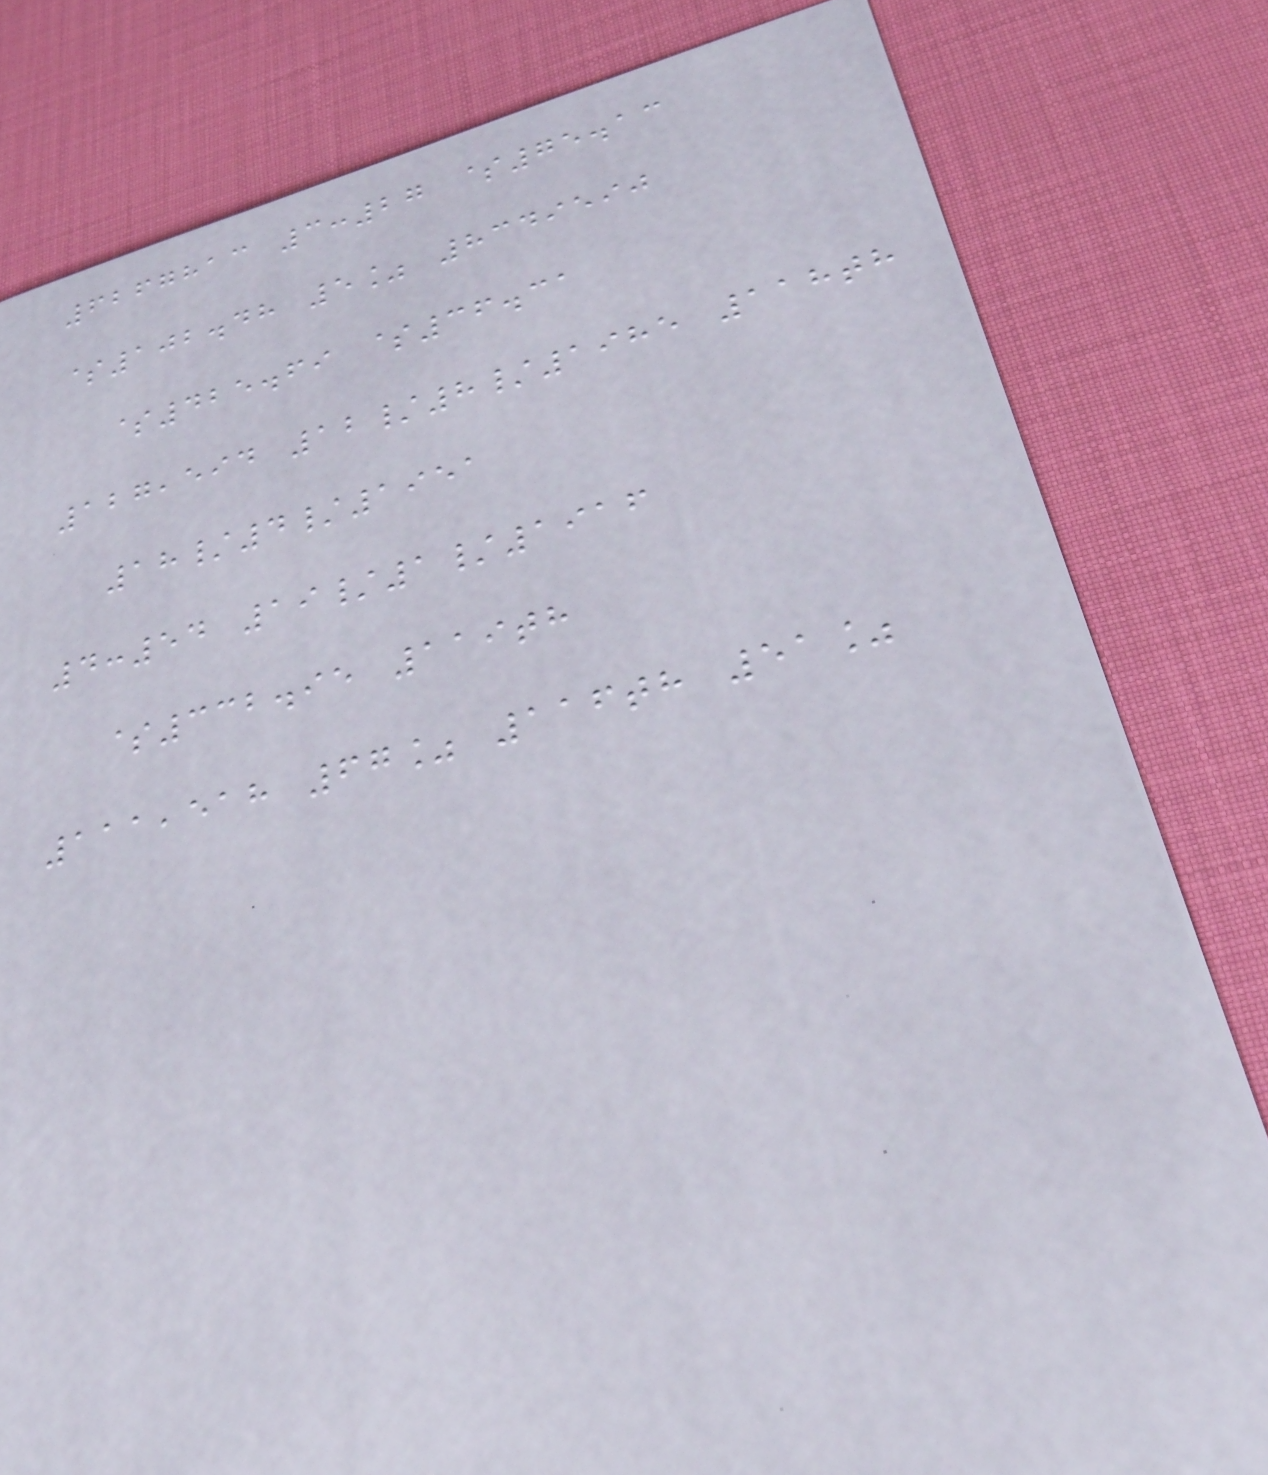6267813 3:27 $75.13
$102.48 5% 8349590
$425.69 $36.31
127,594 12/8/1985 118th
18/4/1951
4:54 19/1/1916
$332.95 119th
111,518 67% 116th 51%
